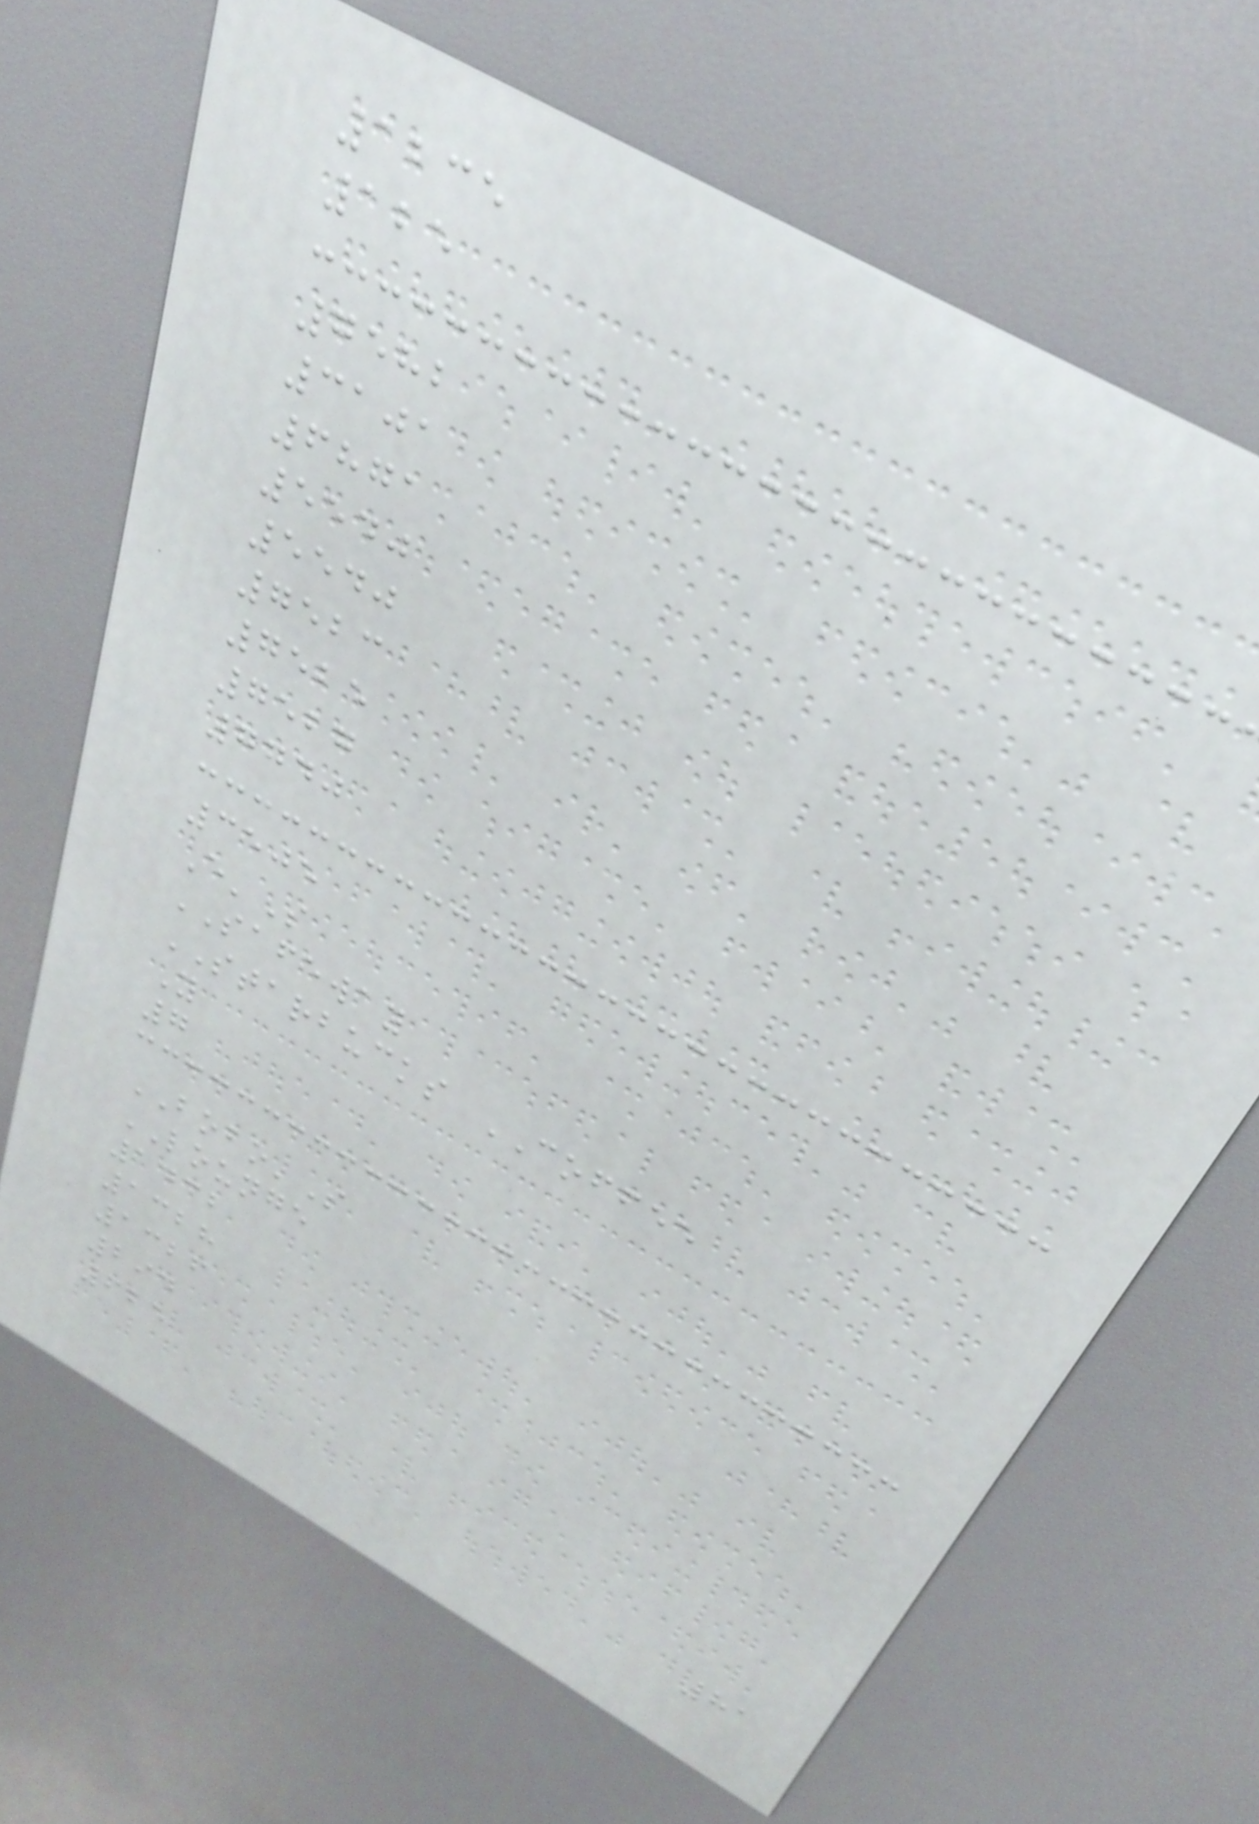1235
125
7582
3101
6871
5540
5540
7523
7525
7527
7740
3505
E'S
SAFEWAY
STARBUCKS COFFEE
Y
7
BOBO'S
LOUNGE
1432
1328
1326
294
625
81
